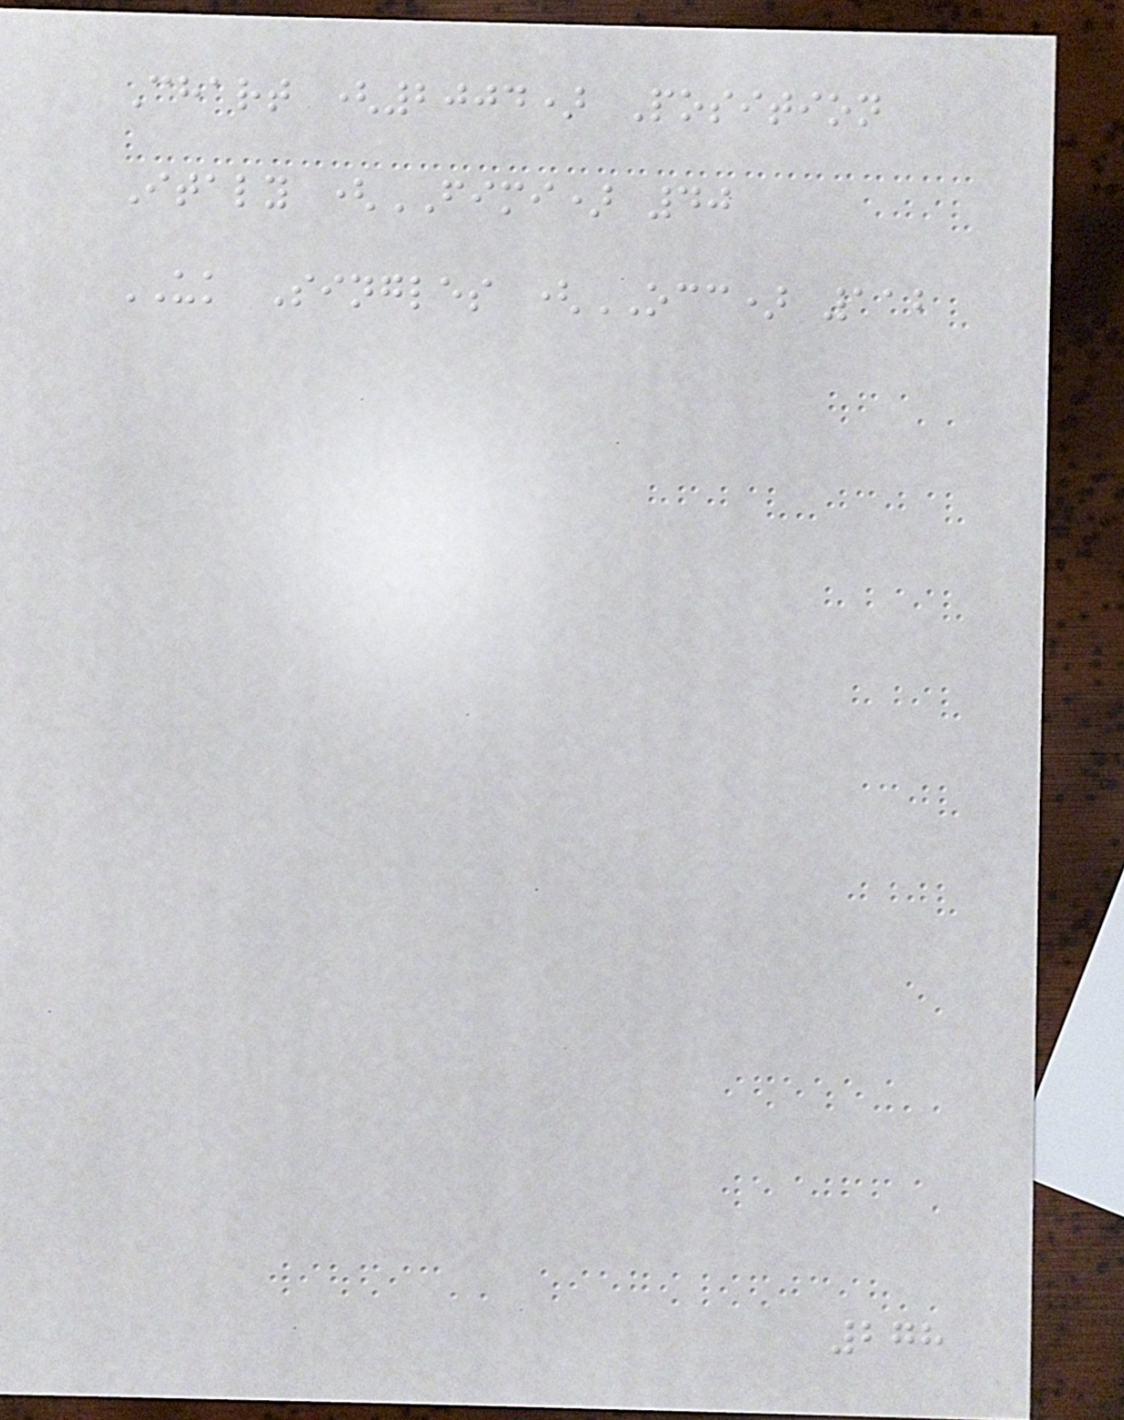Chart (2004) Position
Italy (FIMI) 40
UK Singles (OCC) 112
278
